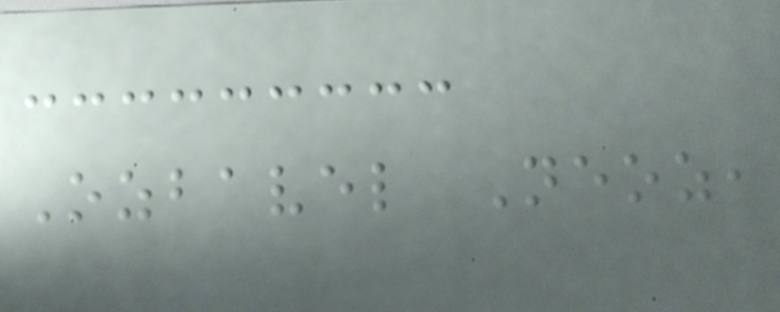Ozbavel Neoz,
